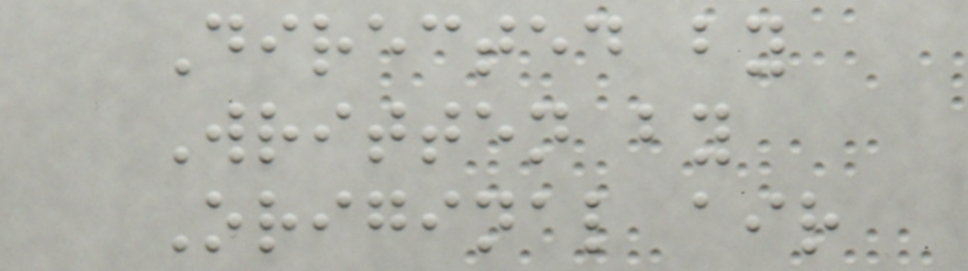Directed by
Written by
Original air
